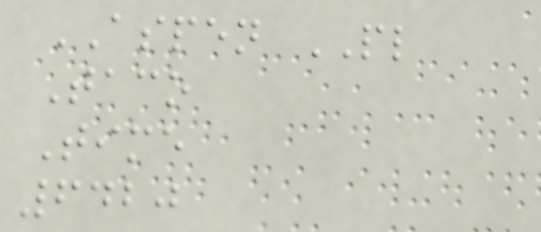ASPEN PL
Taco
Time
6420
